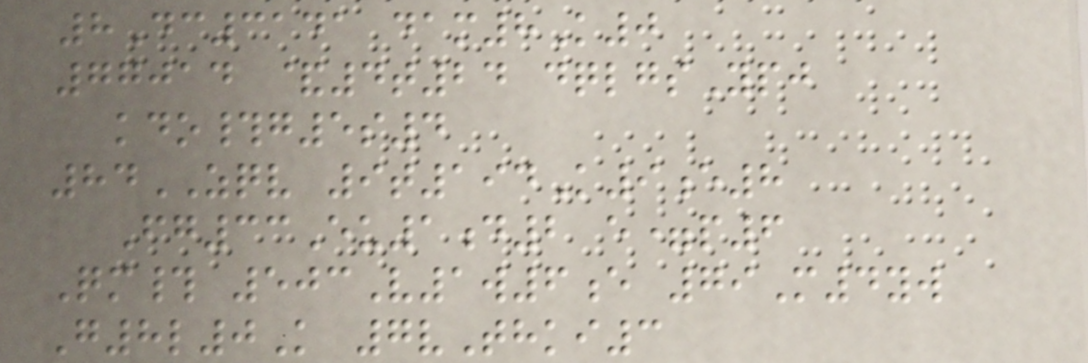8Dc3141 dam8K0
77014 &4t24 dqlgsYpj
kdo#g5s4
84ZQV 9t194K9e8
Fg33Eu1d2 e=p6
Qm# 503V1w6e 79M4yw
G8l0K 7vThki3
